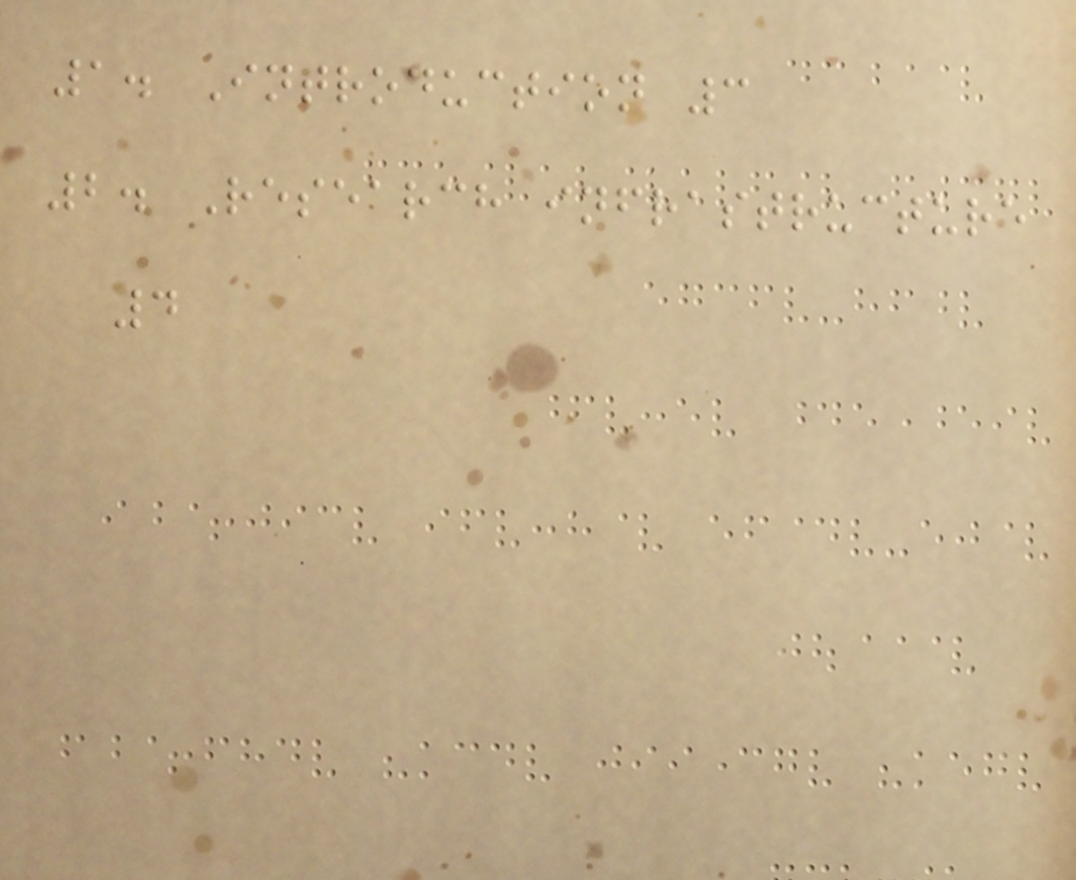1. Introduction 3
2. Research infrastructure
4
